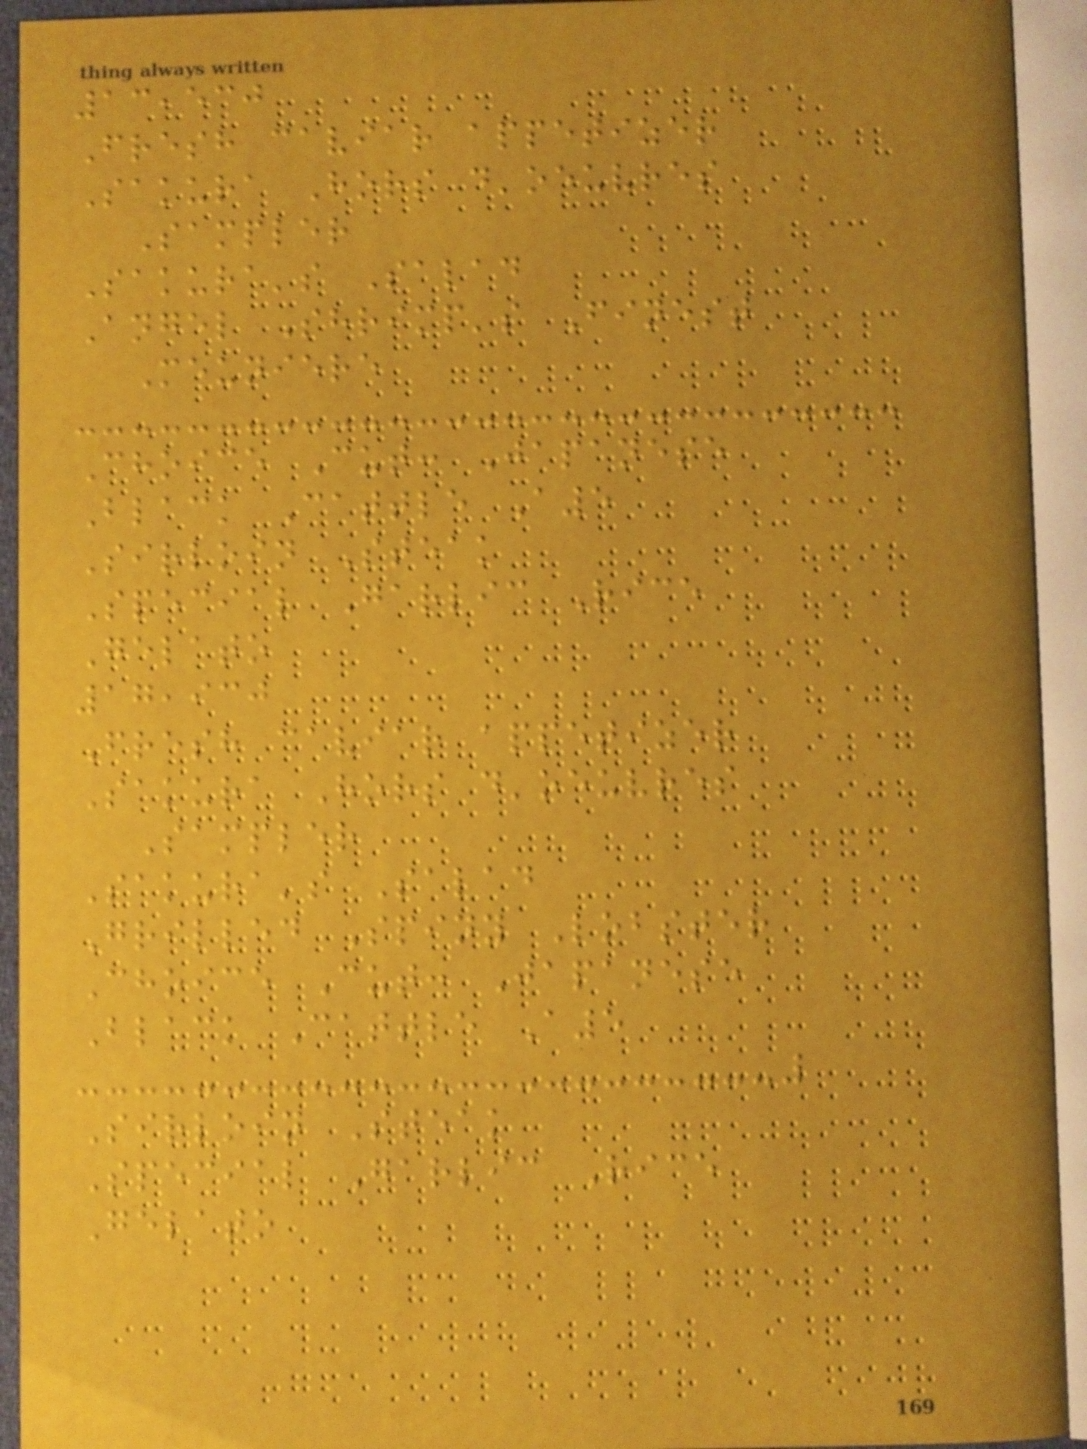13,530
Fresh caviar appetizer
Sakura Hors d'oeuvres
Sampler
Sakura's Salad
Angel Shrimp's Finest
Meuniere
Choice Cut: Japanese
Black Cattle A5
Sirloin Steak
Special Garlic Rice
Gelato
17,930
Fresh caviar appetizer
Sakura Hors d'oeuvres
Sampler
Sakura's Salad
Grilled Spiny Lobster
Choice Cut: Japanese
Black Cattle A5
Sirloin Steak
Special Garlic Rice
Gelato
